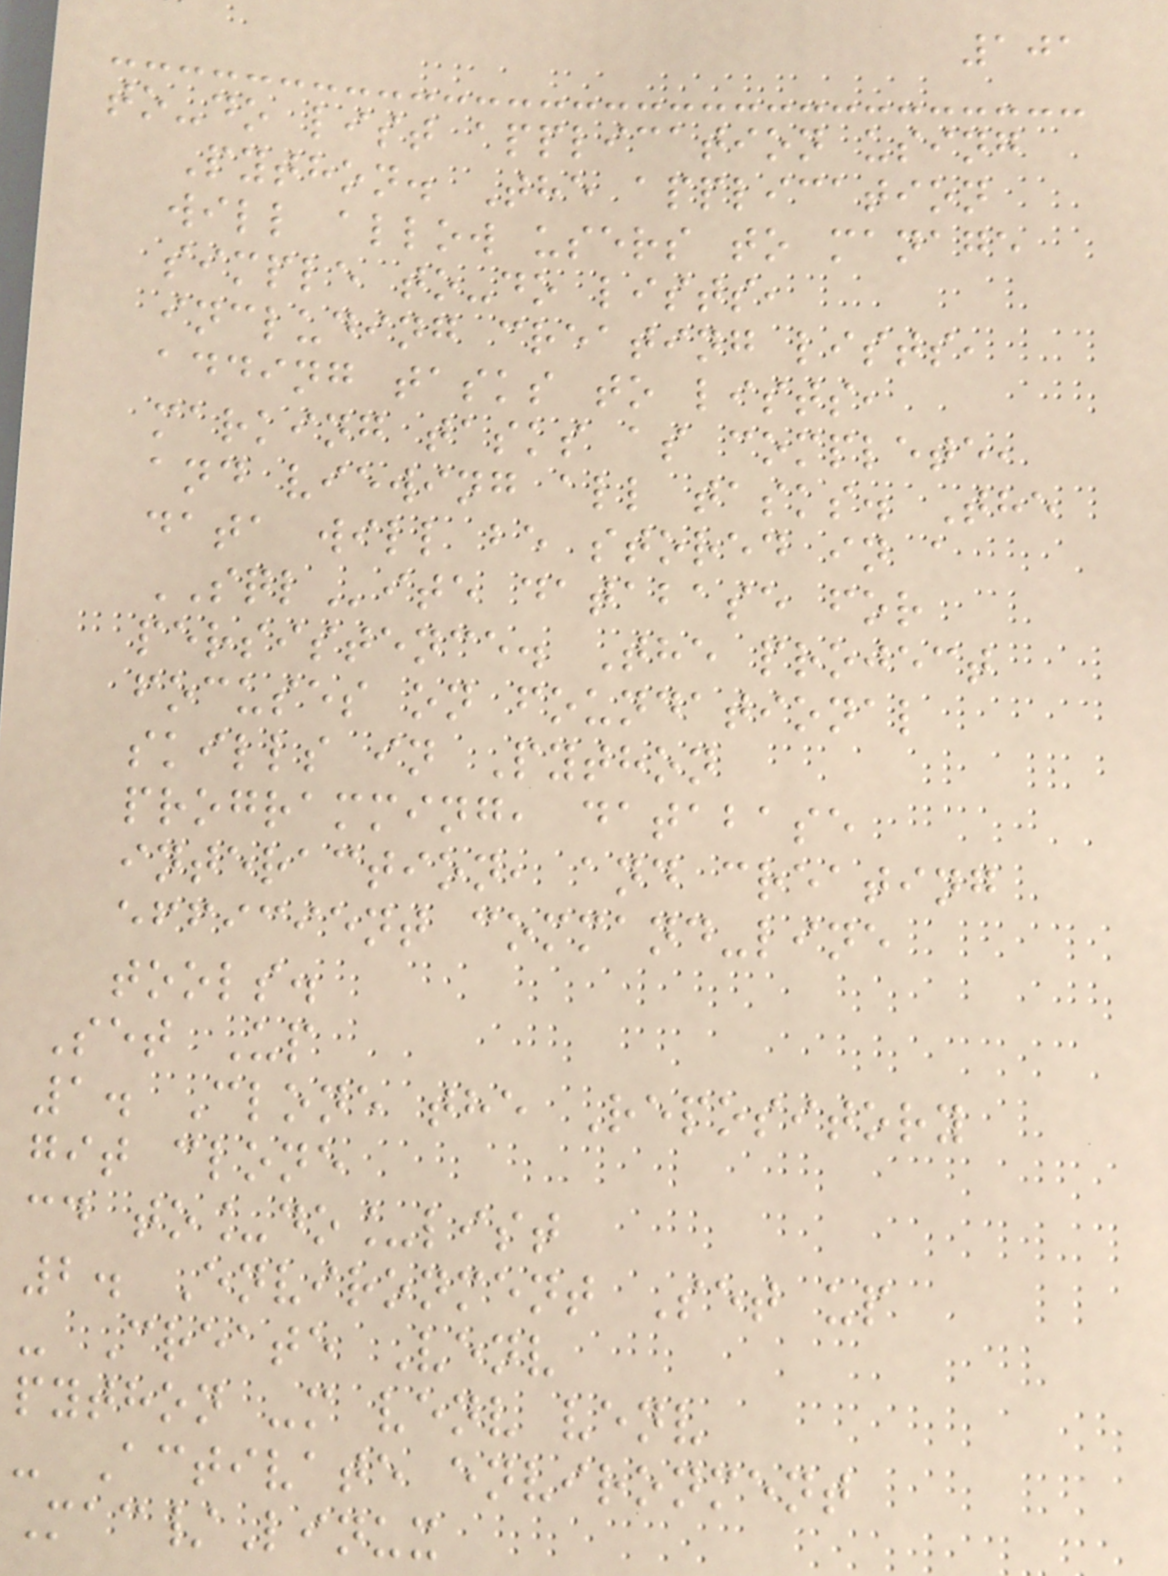101
to-do list application using
Python. The application
will allow users to manage
simple to-do lists,
including creating lists,
adding tasks to lists,
marking tasks as complete,
and viewing all tasks. The
data will be stored in a
SQLite database for
persistence. The project
focuses on foundational
skills in Python
programming, database
interaction, and creating
efficient command-line
tools.
Set Up
1. Clone the Repository
git clone
cd to_do_list
2. Environment Set up
- Create Venv
python -m venv venv
- Activate environment
Mac/Linux
